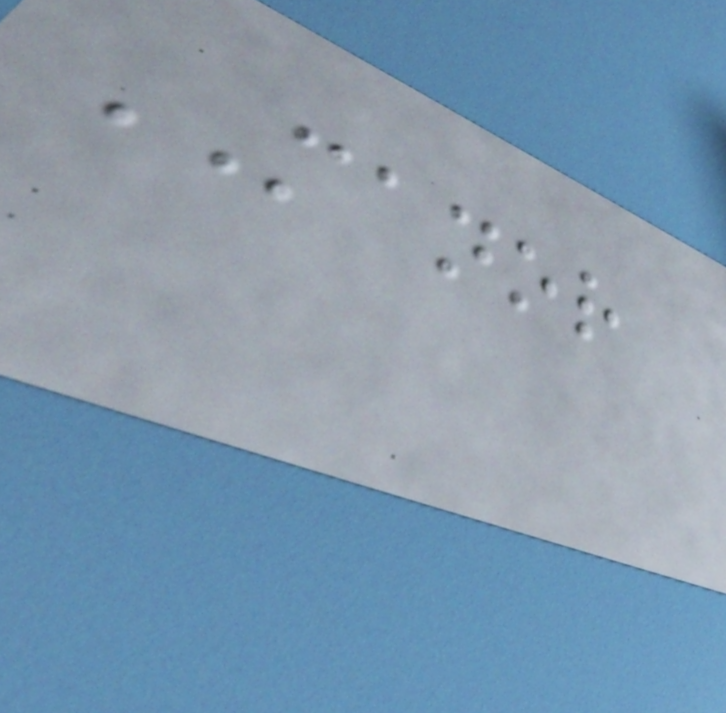MANOR
